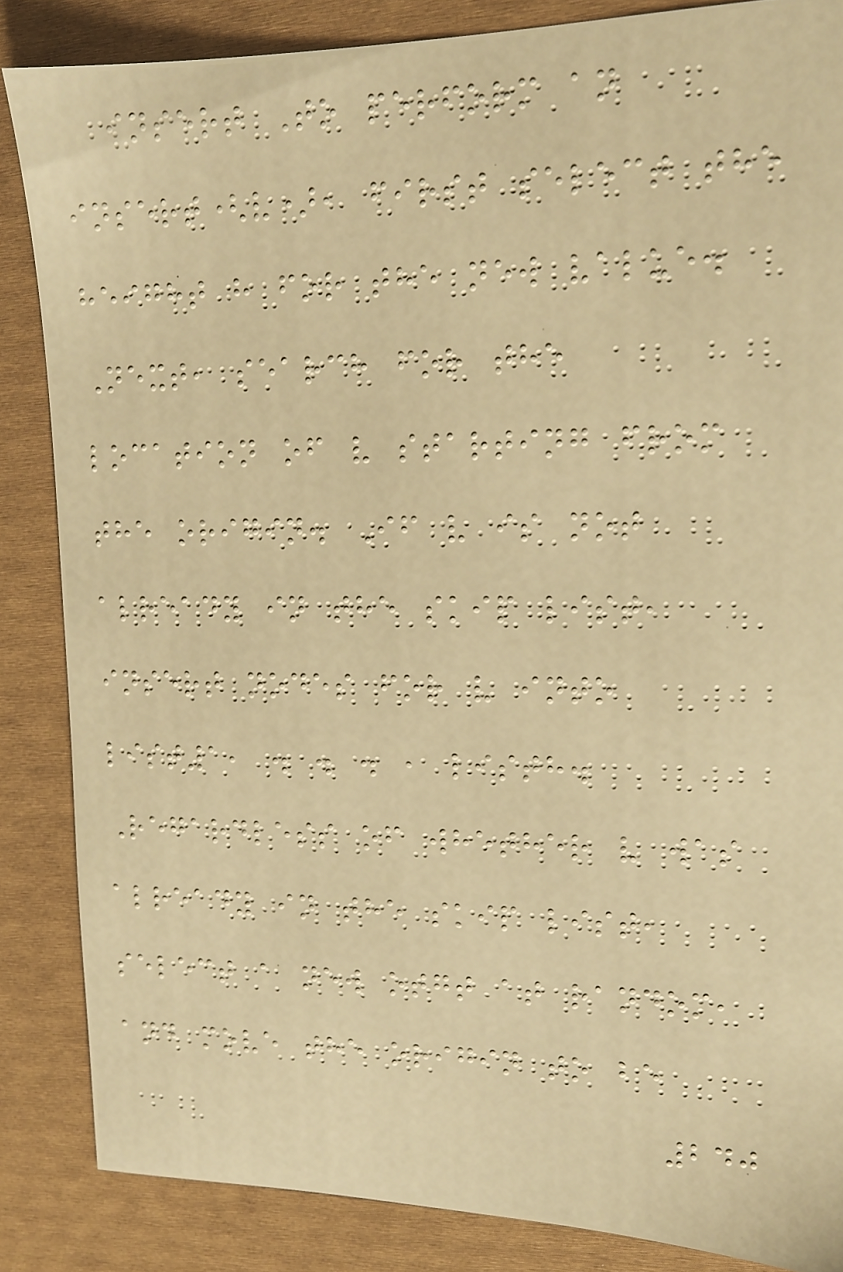insert To perform an
insert(v), first select the
height h for the new value.
Next, search for the
location of v starting from
the origin. If v is not
already in the skip list,
insert nodes for v into
list1, . . . , listh.
Regardless of whether v was
already in the skip list,
select a new otgt at random,
and move the origin to be
240
